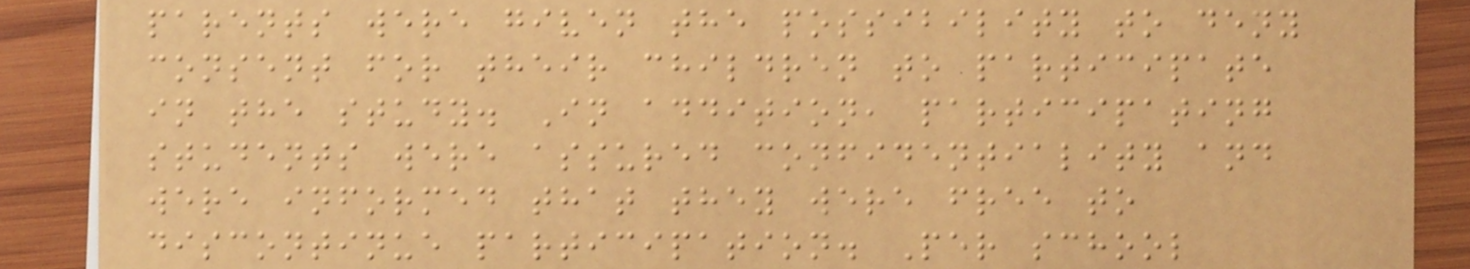parents were given the possibility to deny
consent for their children to participate
in the study. In addition, participating
students were assured confidentiality and
were informed that they were free to
discontinue participation. Per school
